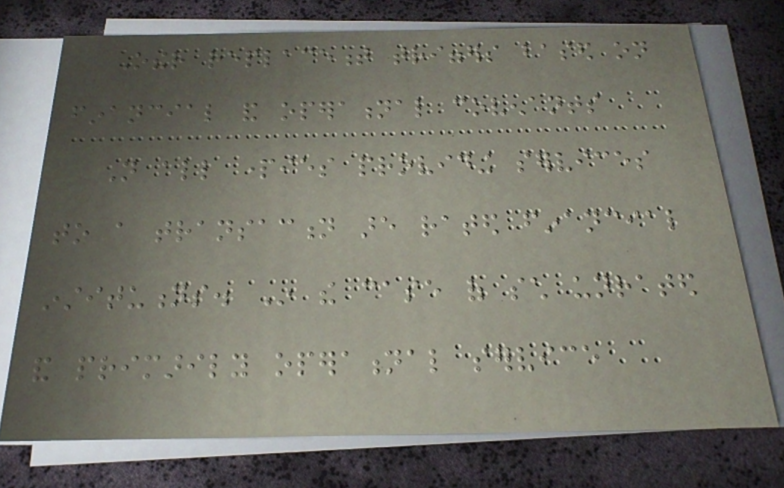Other replacement triggers based on
financial and operational covenants
Not all parties providing services
to a transaction are rated financial
institutions. In the case of such unrated
and primarily operational service
